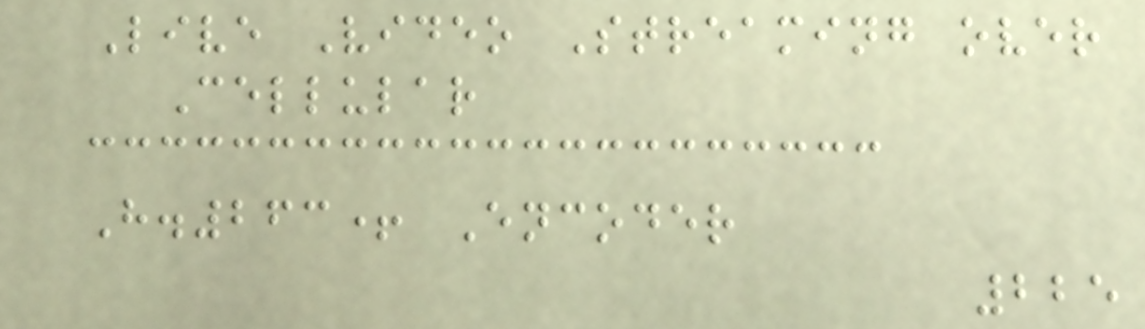Live Video Streaming over
Cellular
H.263+ Encoder
225
